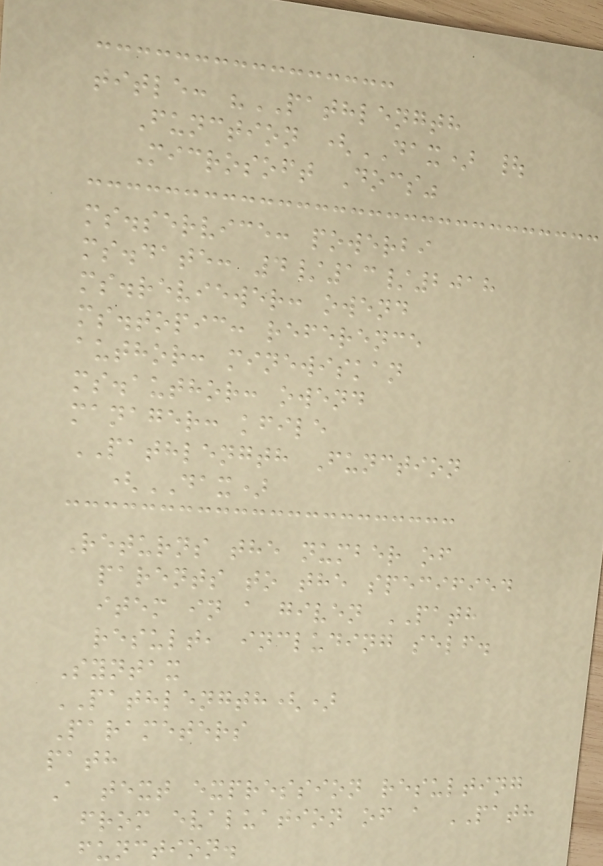title: "PATHLENGTH
Function (DAX) |
Microsoft Docs"
ms.service: powerbi
ms.date: 4/13/2018
ms.reviewer: owend
ms.topic: reference
author: minewiskan
ms.author: owend
manager: kfile
PATHLENGTH Function
(DAX)
Returns the number of
parents to the specified
item in a given PATH
result, including self.
Syntax
PATHLENGTH()
Parameters
path
A text expression resulting
from evaluation of a PATH
function.
